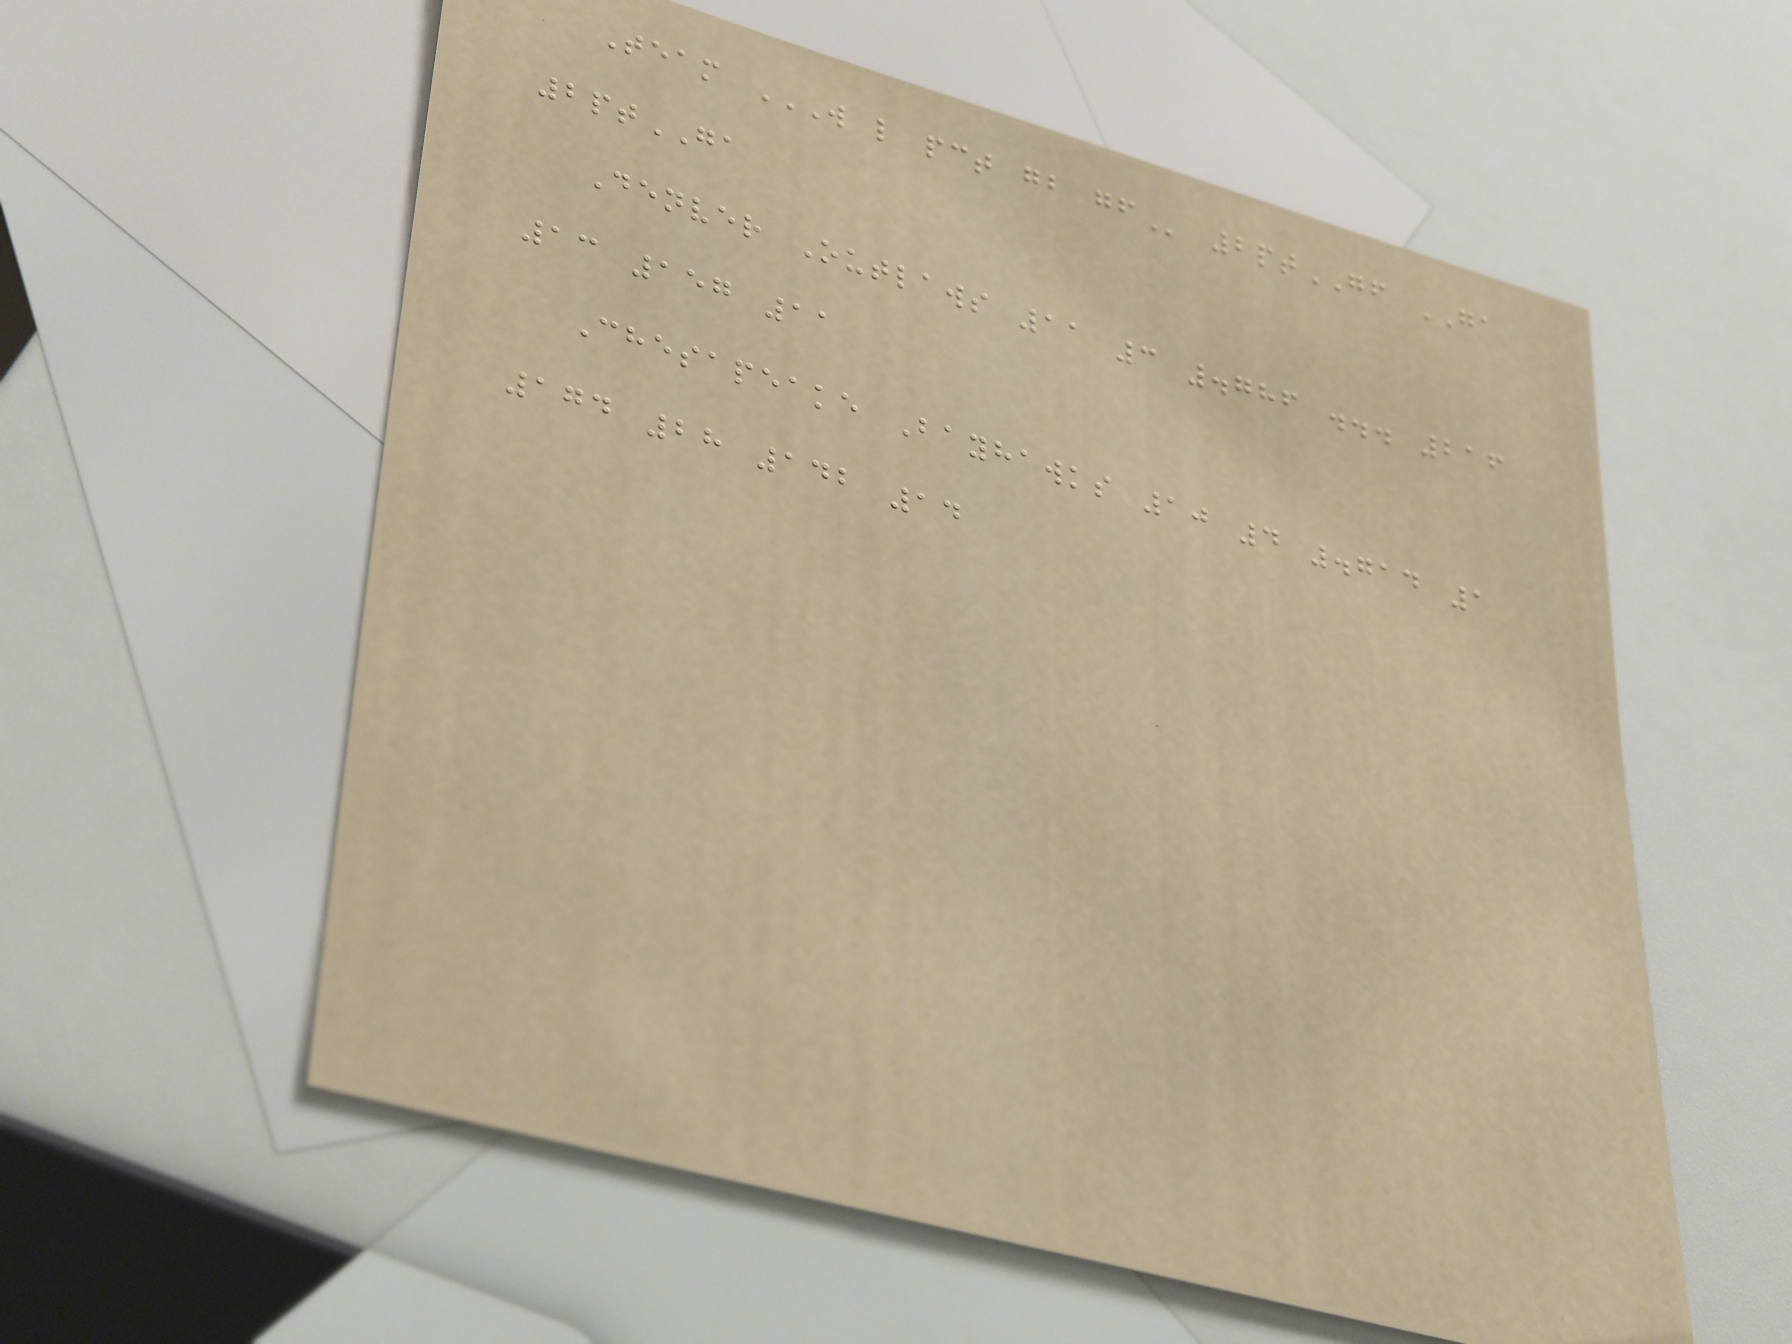Team W L PCT GB GF 2ptGF GA
2ptGA
Denver Outlaws 11 3 .786 ... 216
13 157 11
Chesapeake Bayhawks 10 4 .714 1
174 28 142 14
